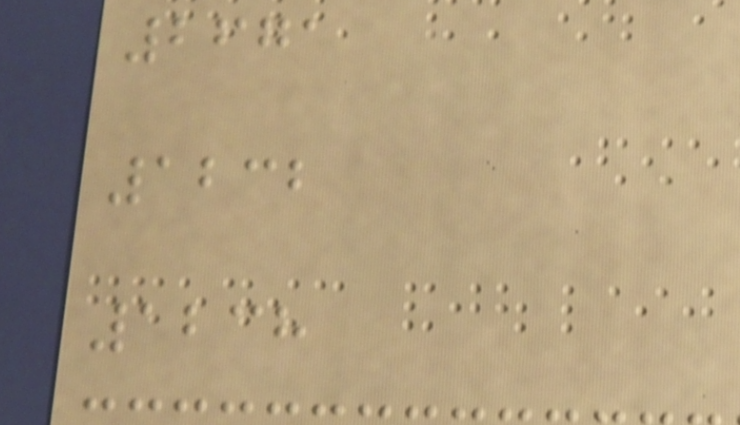2671
1232
1238
